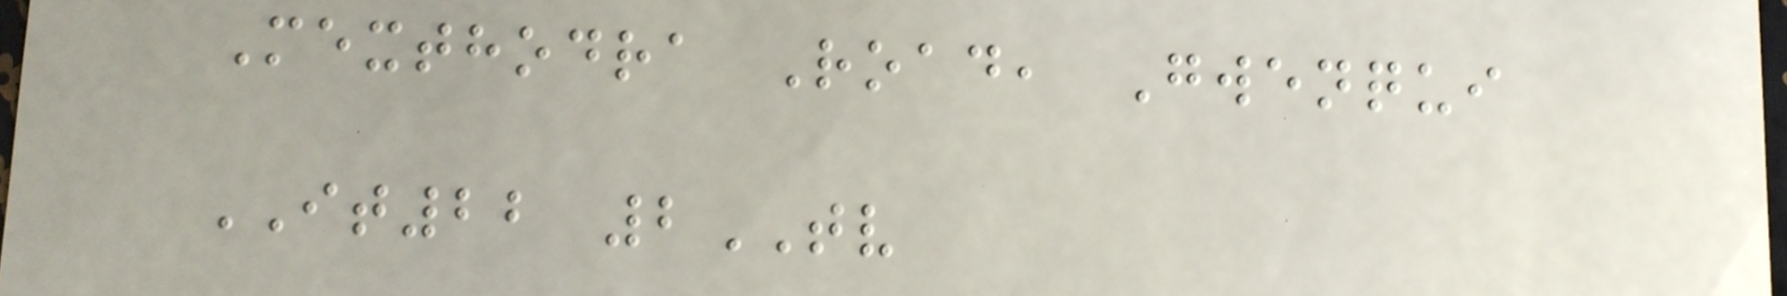Mexthodra Road, Gwenqui
IT22 2TV
